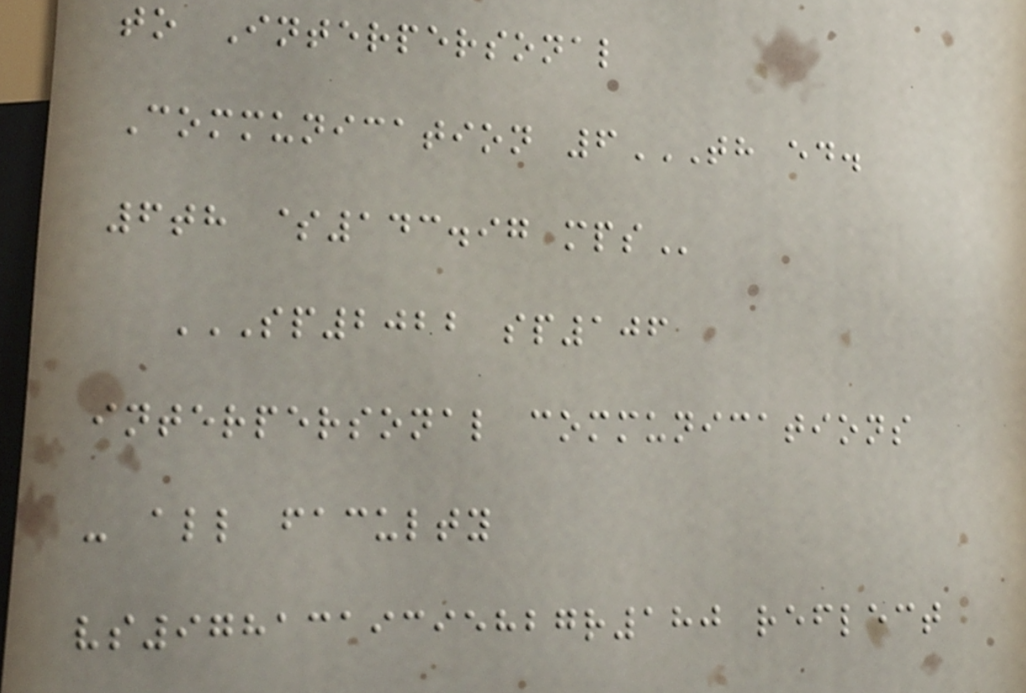to Interpersonal
Communication 6TH ED.
6TH $143.97 MPS
SP2022 SP106
INTERPERSONAL COMMUNICATIONS
- ALL FACULTY
VS9781319395827R180 REFLECT
